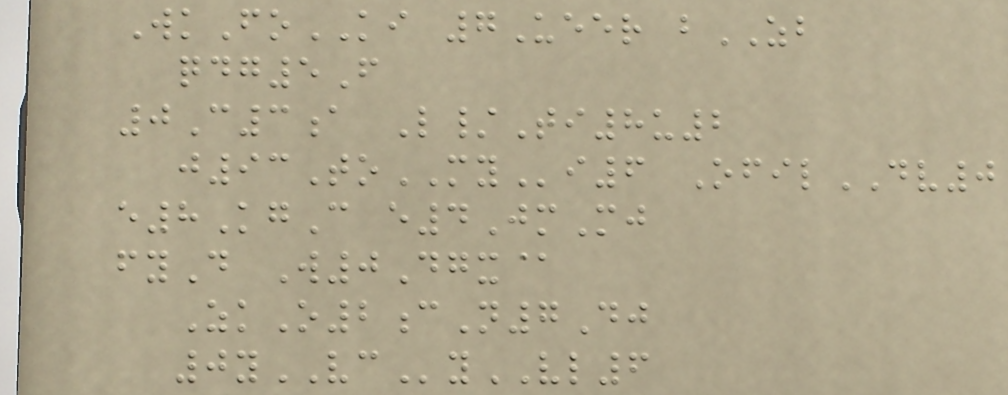WkFoKI 7Ueer bZB
qdg5F
0C3a L/Ti8u2
j93ToMYi6 OfilDV0
e8KgC e4JmMj
fyD W0Dgx@
ZkO2cN7Dj
0yVCyVL6
